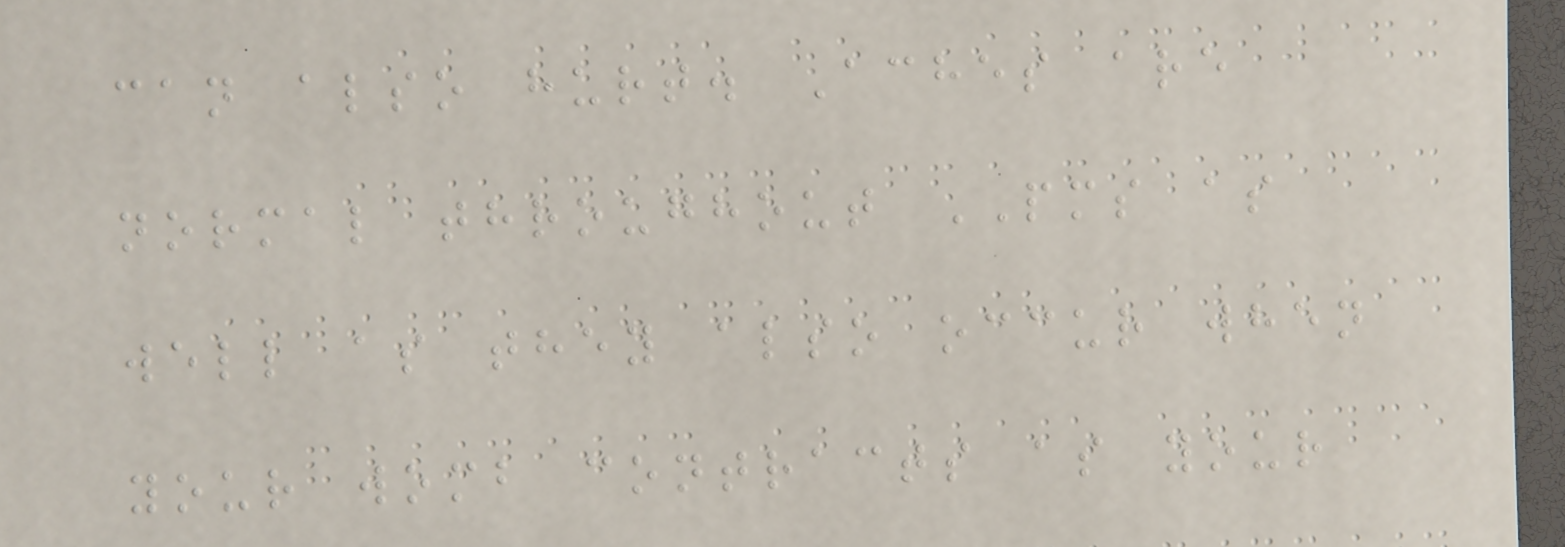can also hurt. Aches are
normal throughout PMS as
well as they also occur when
your womb contracts as your
